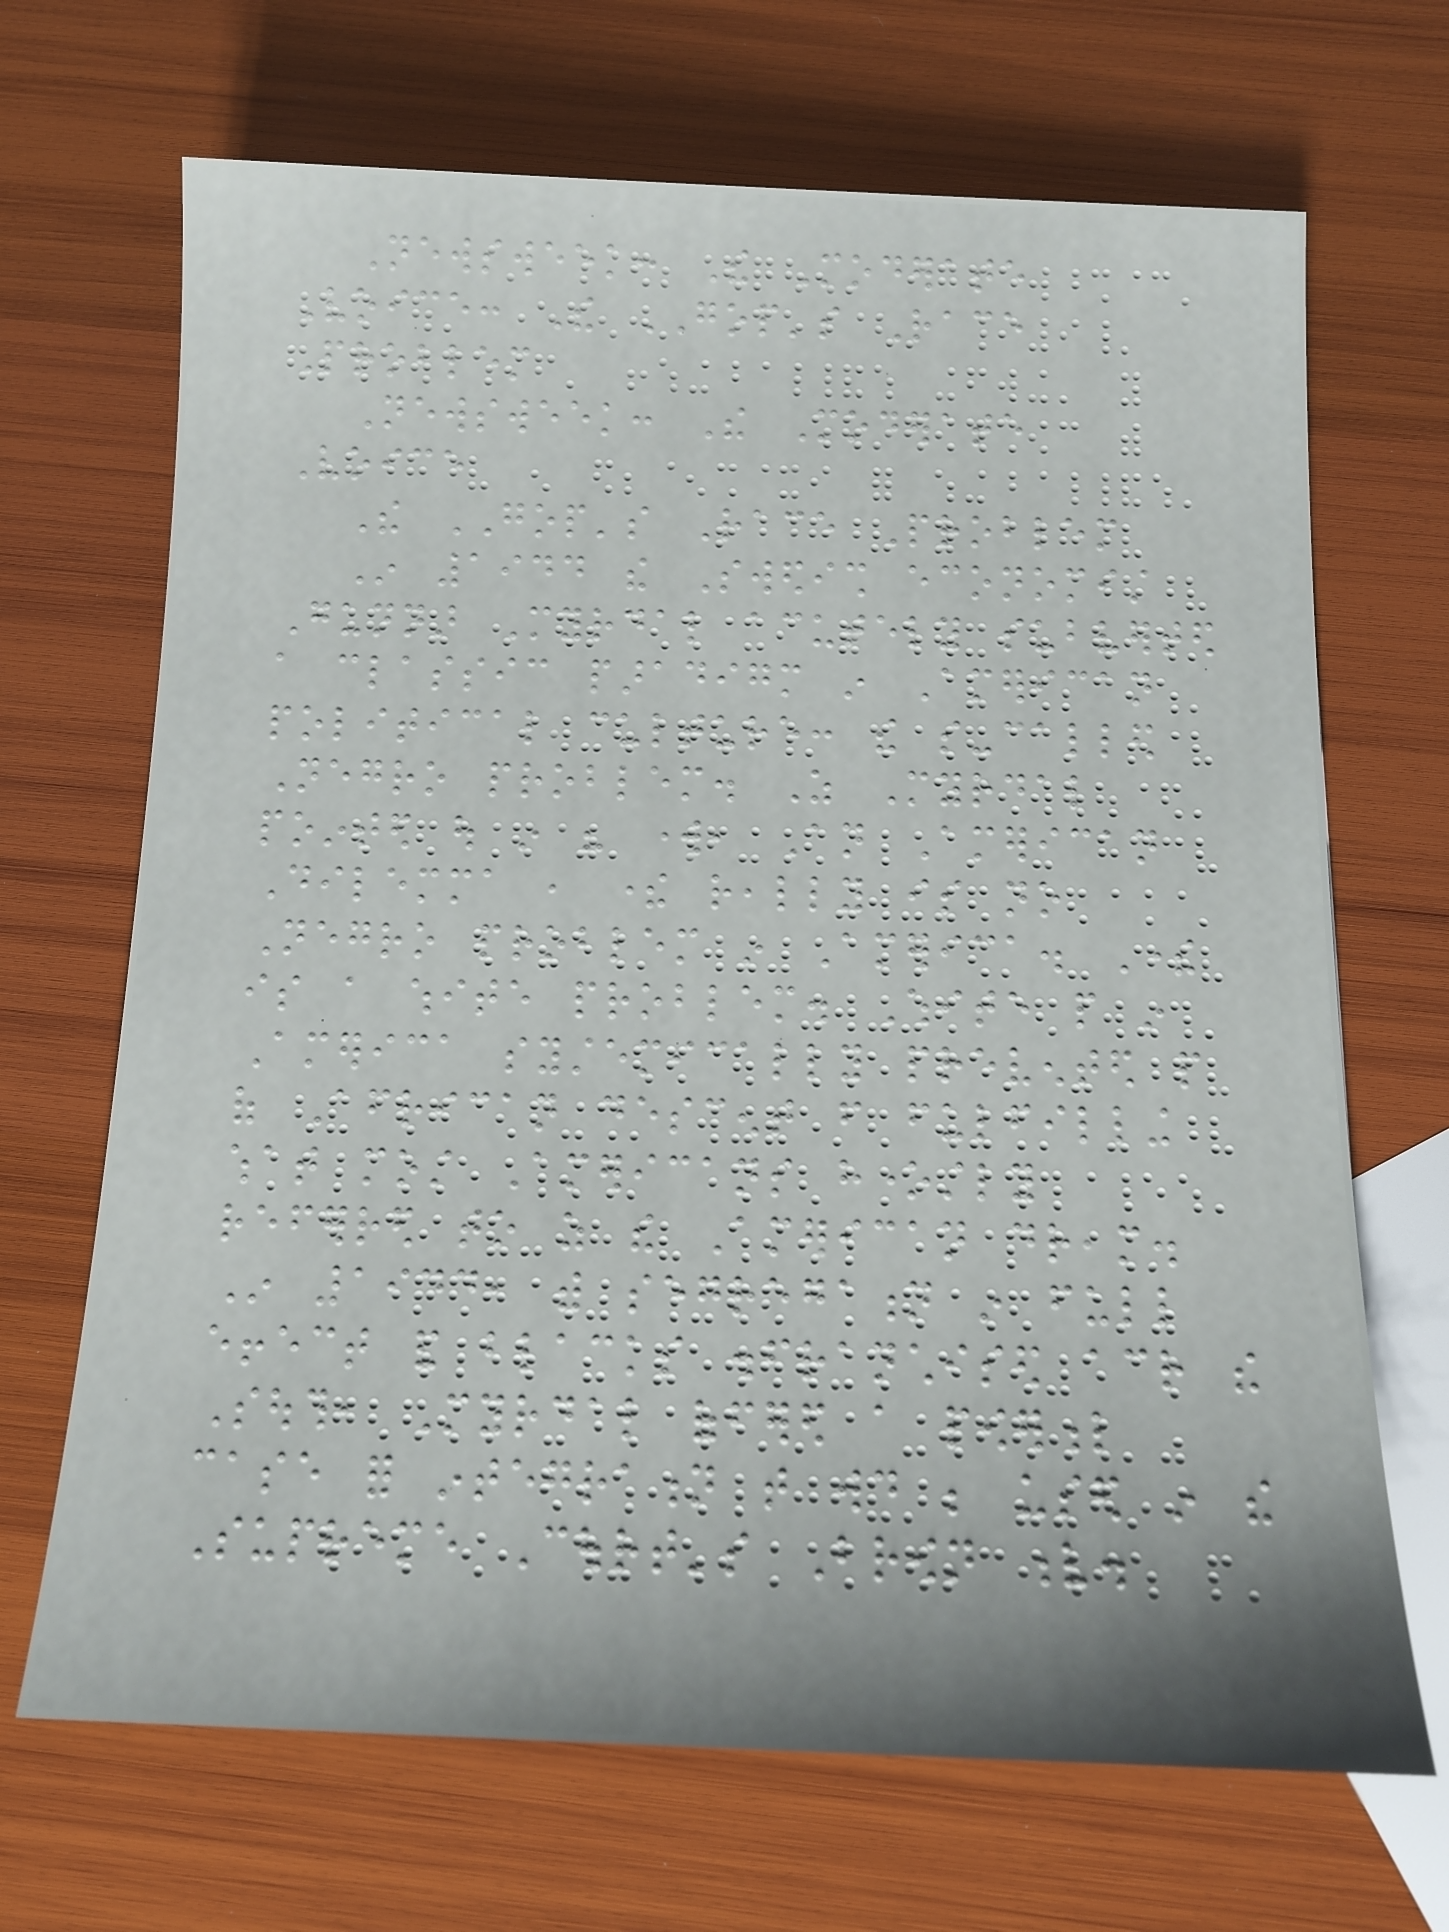Newsweek: The Moderate
Voice: The GOP's Race
Problem
Newsweek: The Moderate
Voice
The GOP's Race Problem
In 1944 the Swedish economist
Gunnar Myrdal acutely subverted
a classic paradigm in American
political culture: the so-called
Negro problem. As Myrdal
pointed out in his work, An American
Dilemma , there really is no
Negro problem in America. There
is a white problem. White people in
America systemically prevented people
of African descent from fulfilling
what most Americans honestly
referred to as the American dream.
In 1944, with segregation in full
effect and blacks disfranchised across the
South, Myrdal offered a powerful
case for integration that would be used in the
Supreme Court's Brown v.
